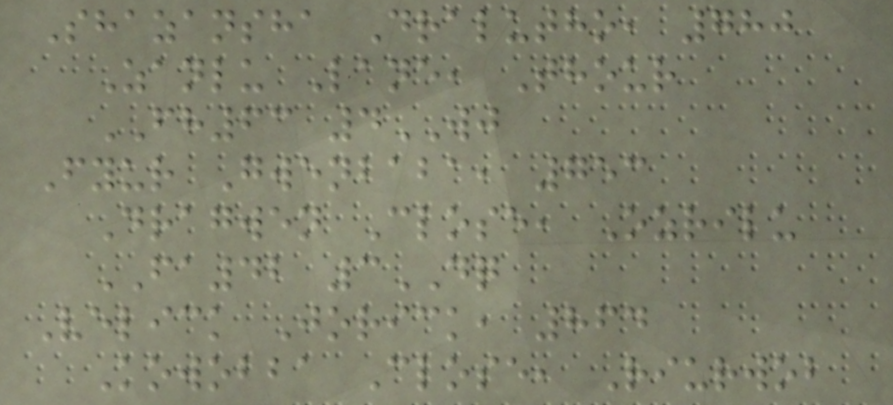Shazansha Dralutho, 780
Zanlu Lane, Thour
FH63 4WJ
Fyur Gwenbaba, 753
Dragwen Close, Ozrilu
FA42 3DQ
Velick Jorick, 864
Kowobba Close, Riurwob
